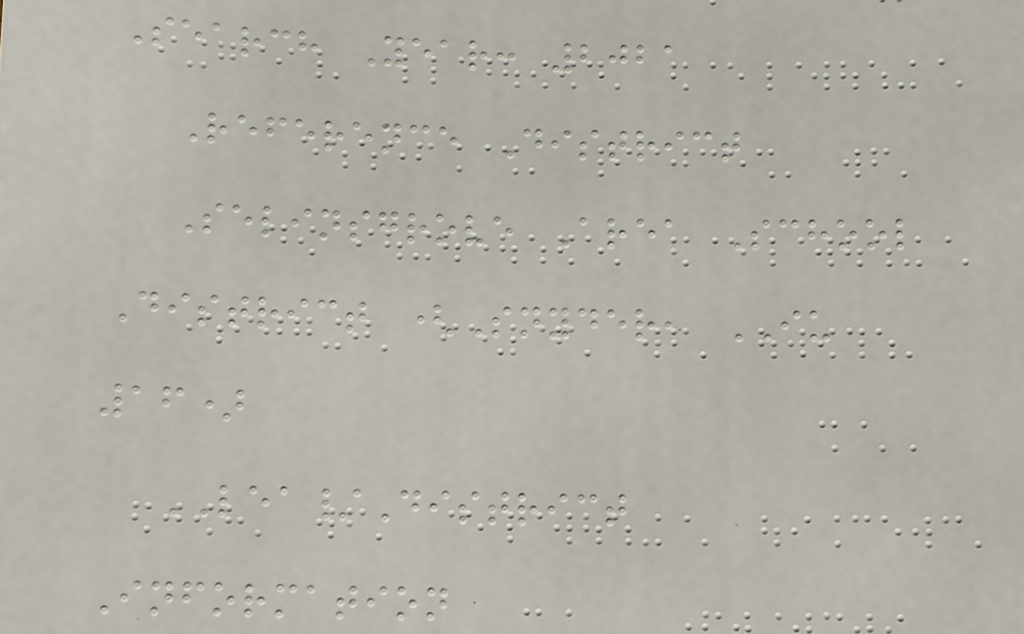Search Year: 2021
Reference District
Selinsgrove Area School
District (Snyder, IU
16)
LEA/District
Information
